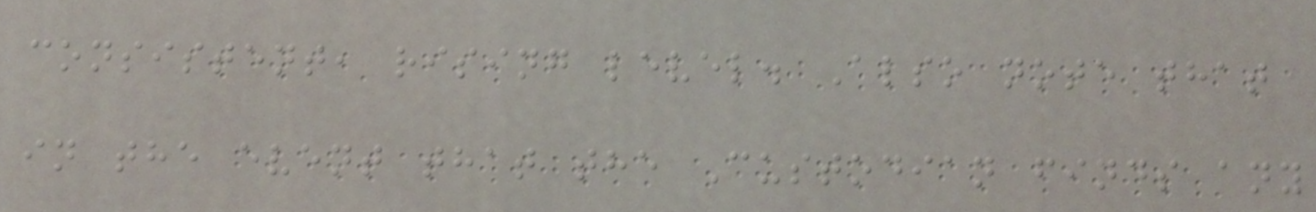consistent, rising level. Also note that
in the event that the Custodian finds any
